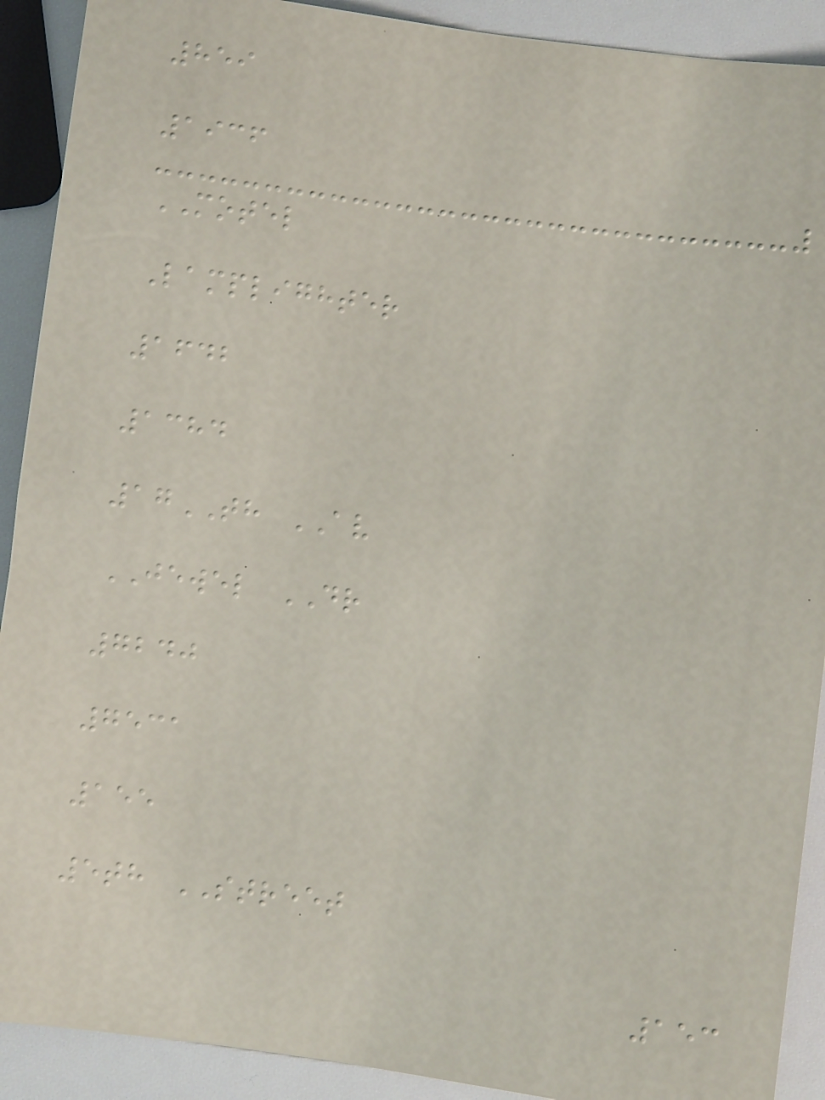859
1936
MOTEL
Lamplighter
1642
1384
17TH AV
JEWEL DR
7240
7531
155
5th STREET
153
